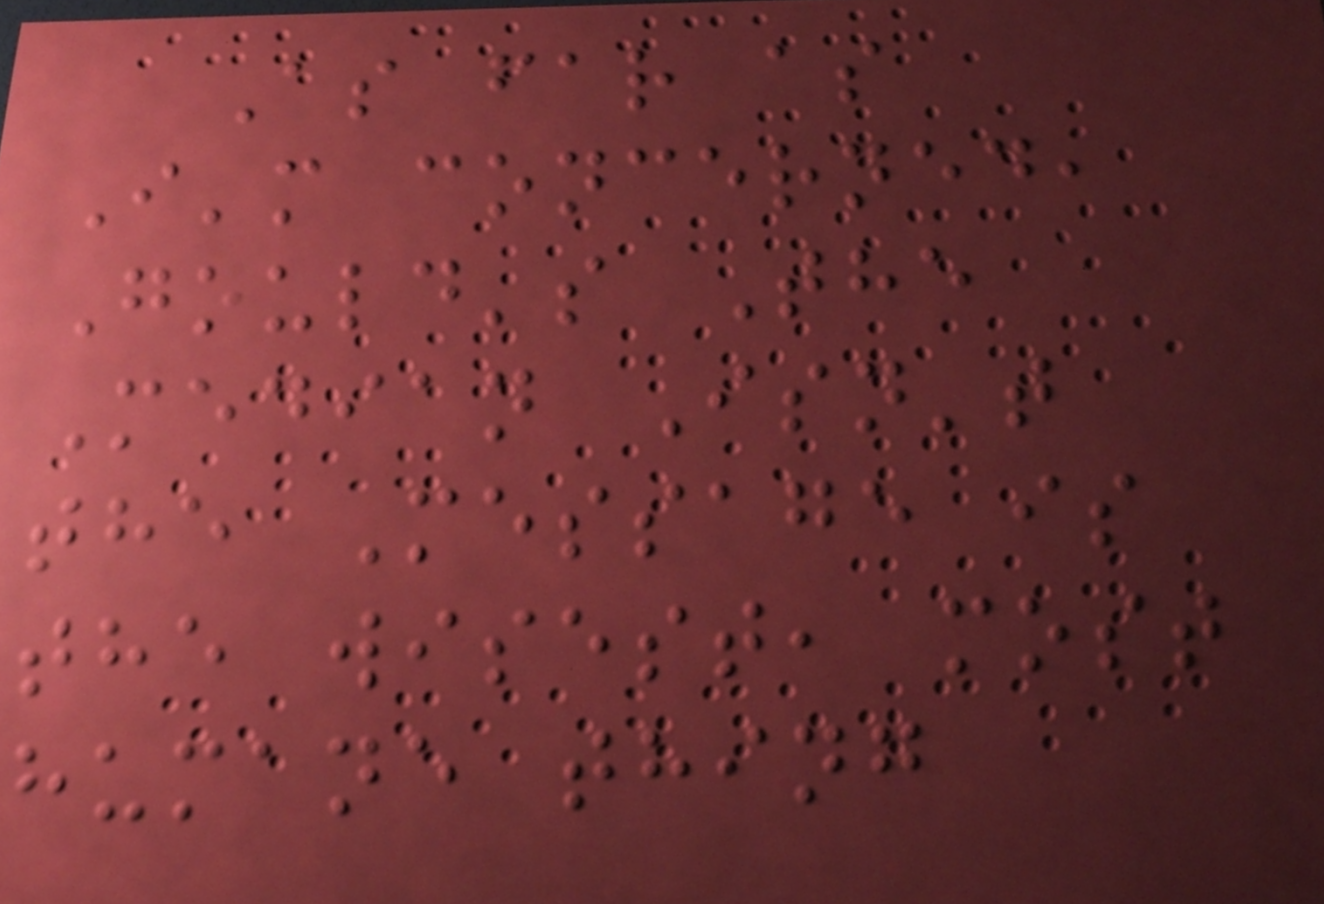As far as
I'm concerned,
Gould's The
Median Isn't
the Message is
the wisest, most
humane thing
